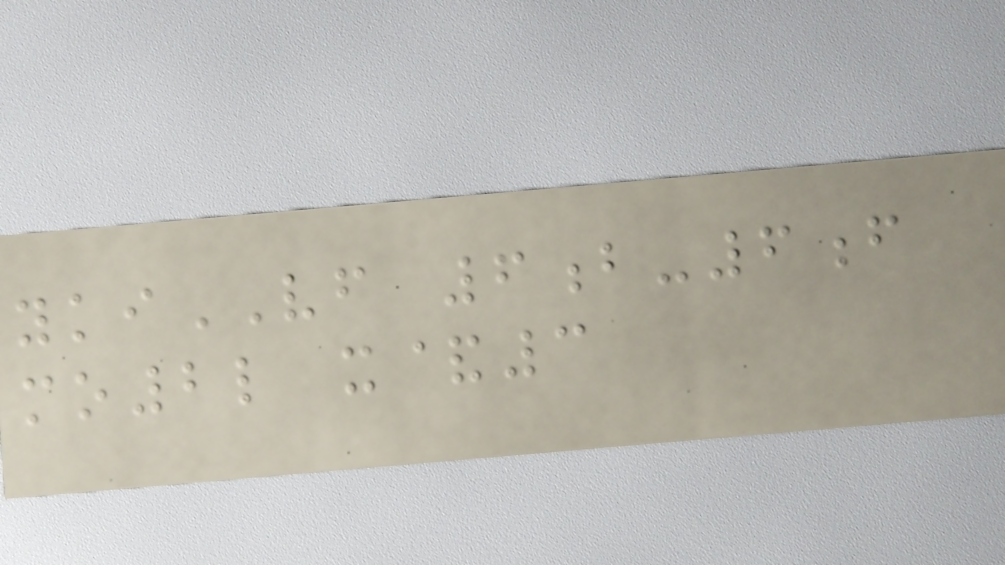ykiVF 6b-6f
mo2l x&3
